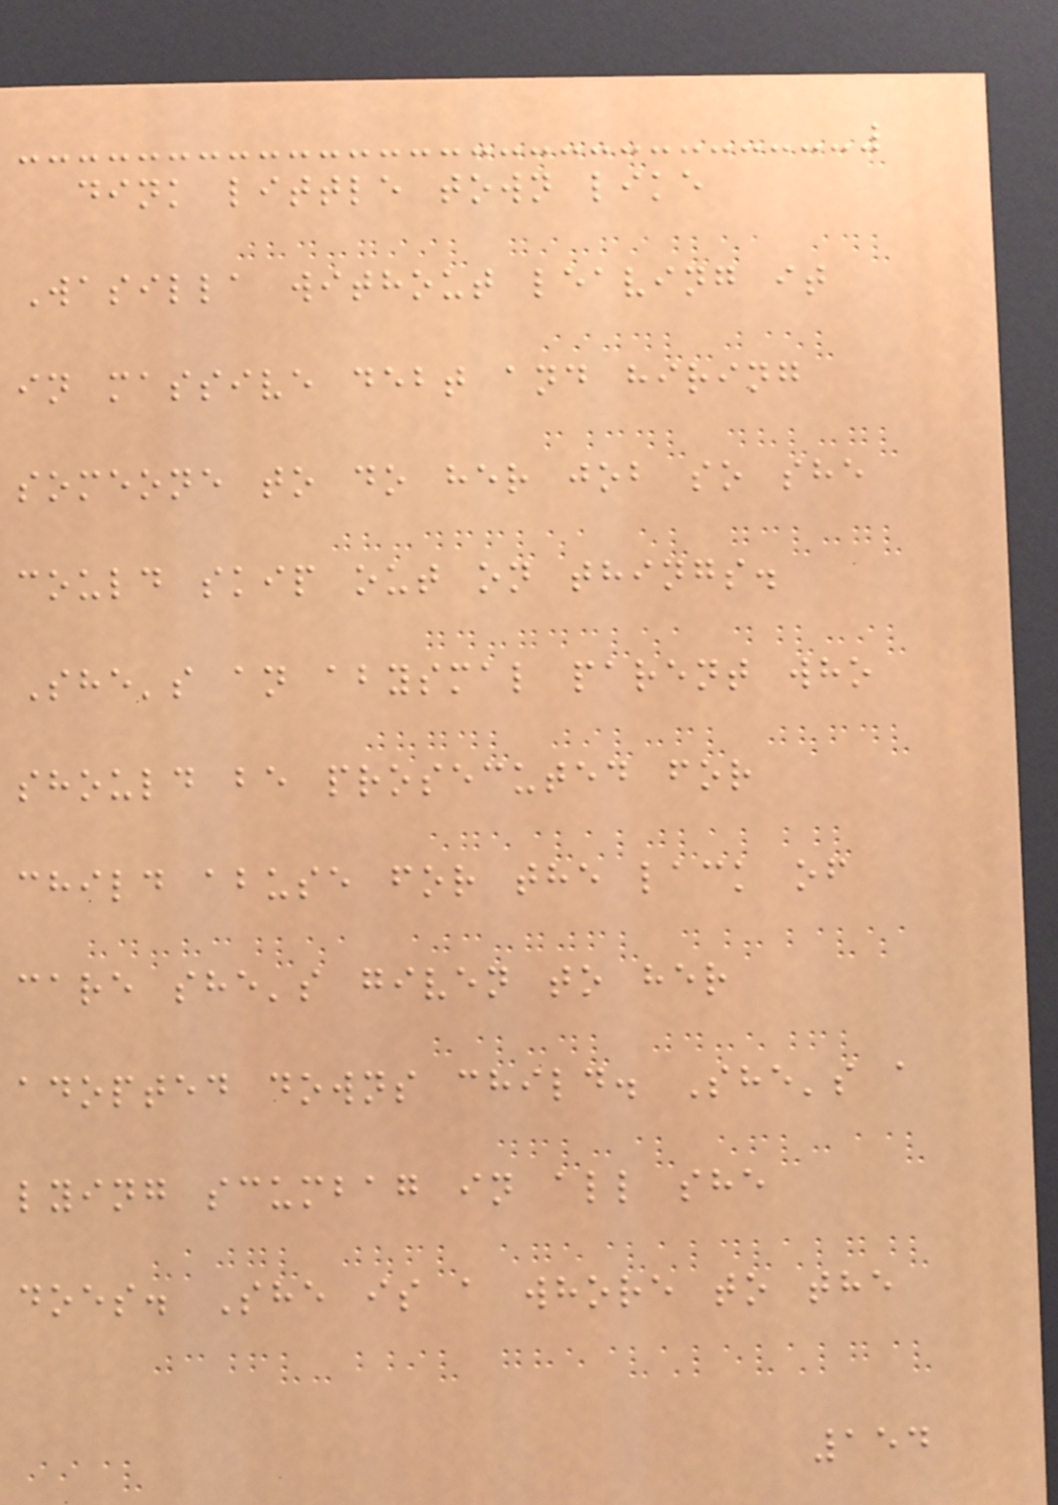dink little town like
Wasilla without leaving it
in massive debt and hiring
someone to do her job so she
could skip out on things.
She's an abysmal parent who
should be prosecuted for
child abuse for the lack of
care she's given to her
adopted downs child. She's a
lying scumbag in all she
does. She is a whore to the
154
